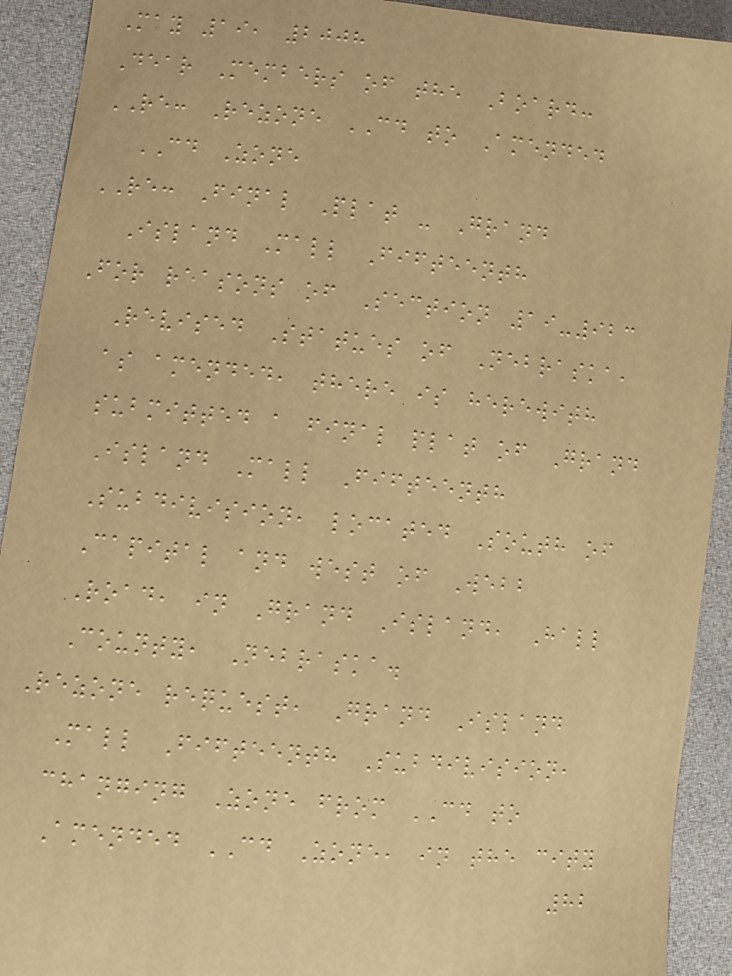May 19, 2008
Dear Members of the Board:
RE: Rezone CD to Amended
CD Zone
RE: Final Plat - Grand
Island Mall Fifteenth
For reasons of Section 19-923
Revised Statues of Nebraska,
as amended, there is herewith
submitted a final plat of Grand
Island Mall Fifteenth
Subdivision, located South of
Capital and west of Webb
Road, in Grand Island, Hall
County, Nebraska.
Rezone request, Grand Island
Mall Fifteenth Subdivision,
changing Zone from CD to
Amended CD Zone, in the city
82
